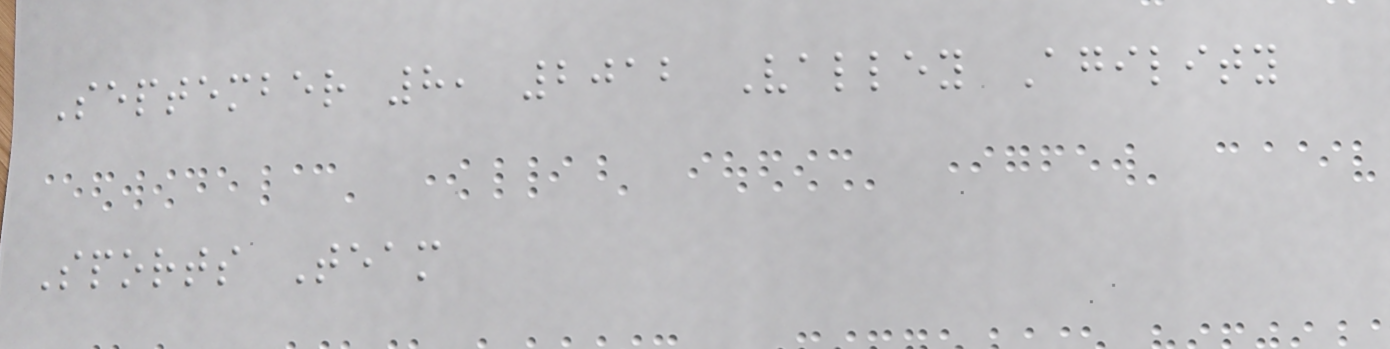September 8, 2012 Valley Agility
Sports Team
